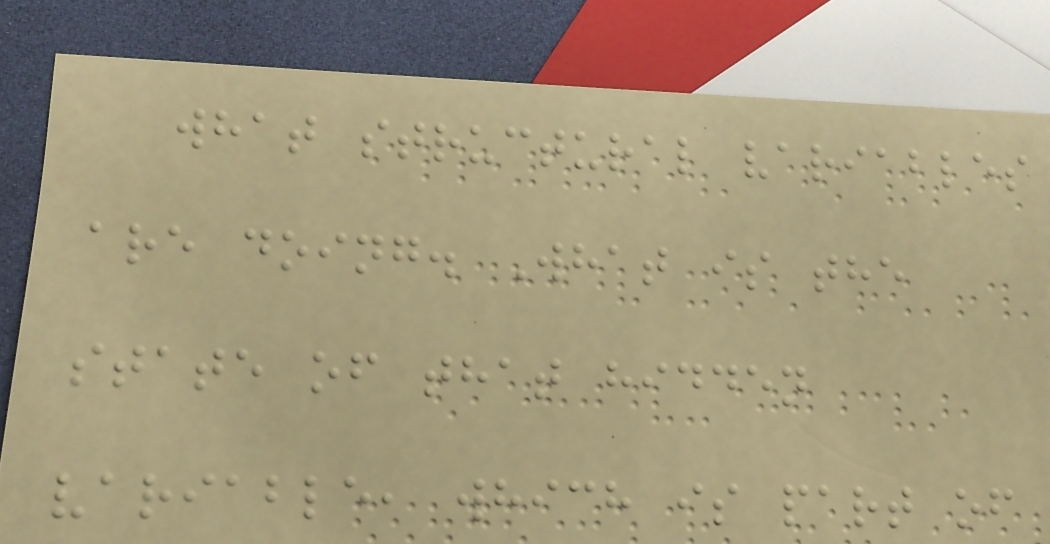what structural variables
are doing. What is the
state of that hidden
variable, which is part of
